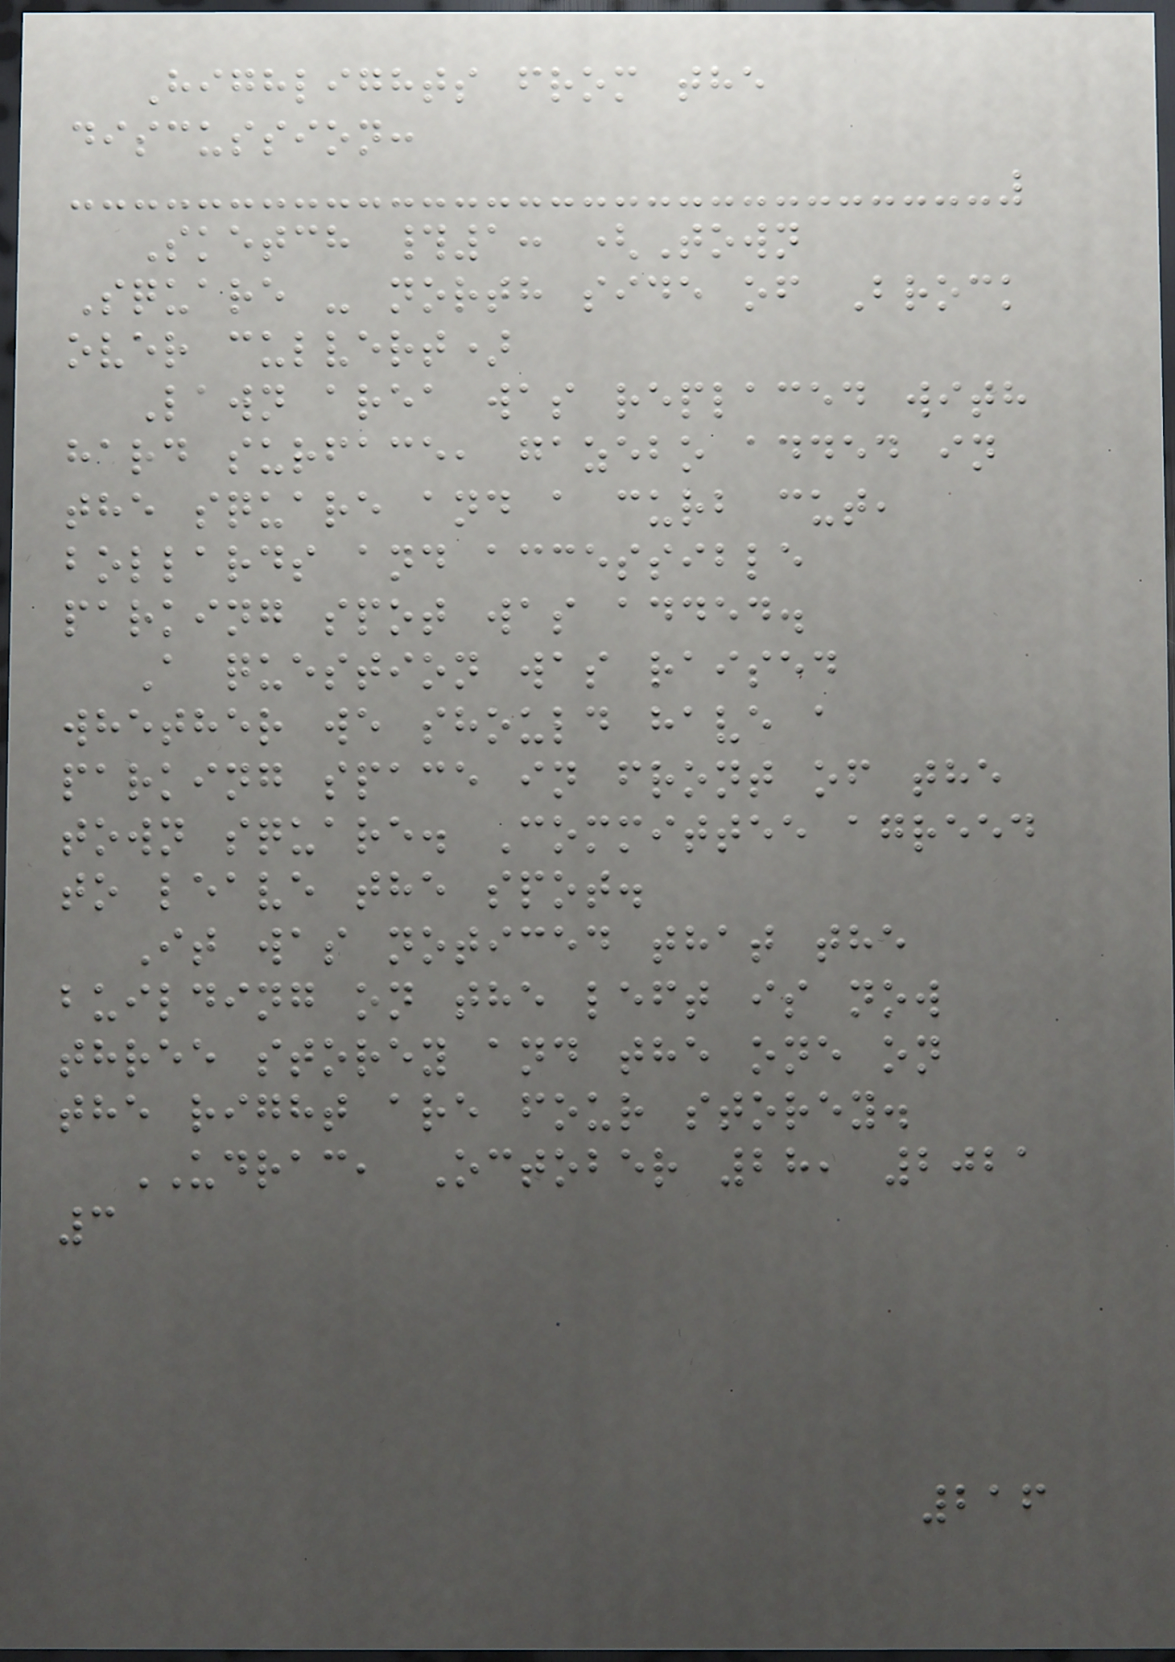Highlights from the
discussion:
Sketch #1: (Town
Square - north side of Brock
over culvert)
Lawn area was replaced with
hard surface, gazebo added in
the square and a curb cut,
bollards and accessible
parking spot was added.
A question was raised
whether we should have a
parking space in front of the
town square. Committee agreed
to leave the spot.
It was noticed that the
building on the left is now
three storey and the one on
the right are four storey.
UDRAC, October 28, 2021
3
216
